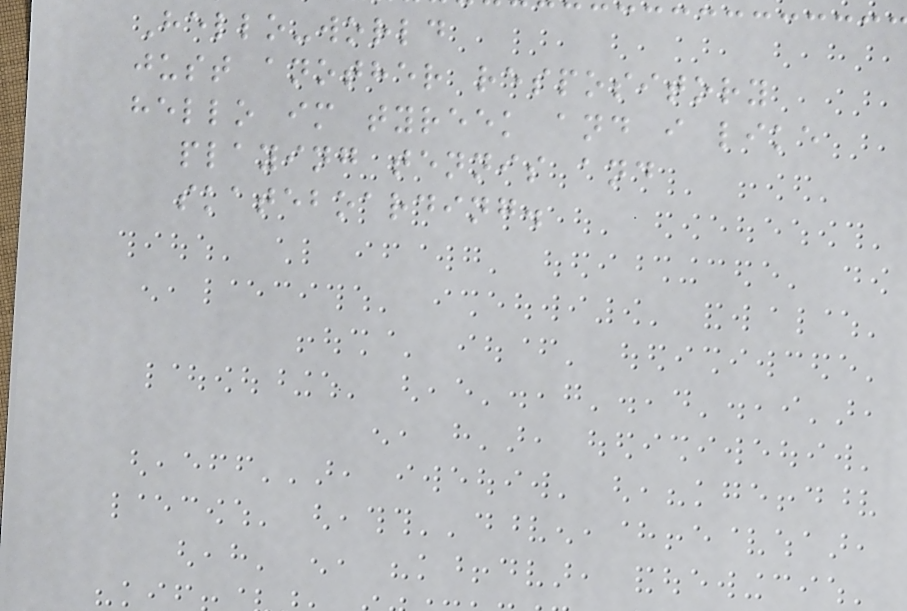Hello-world
just another respository
hello im tyreek and i like
playing tennis and
skateboarding.
